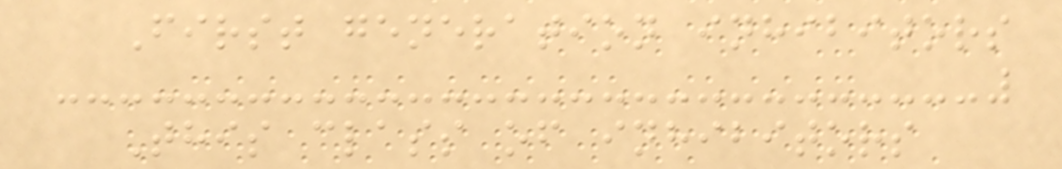First generation inhibitors
This class of inhibitors
